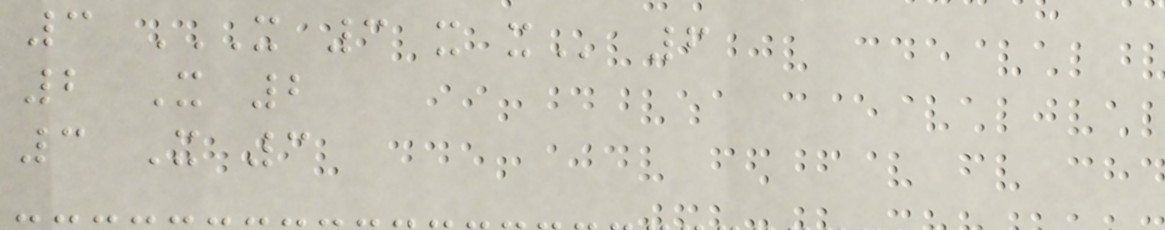3 X 3 X X 6
2 X 2
3 X 3
